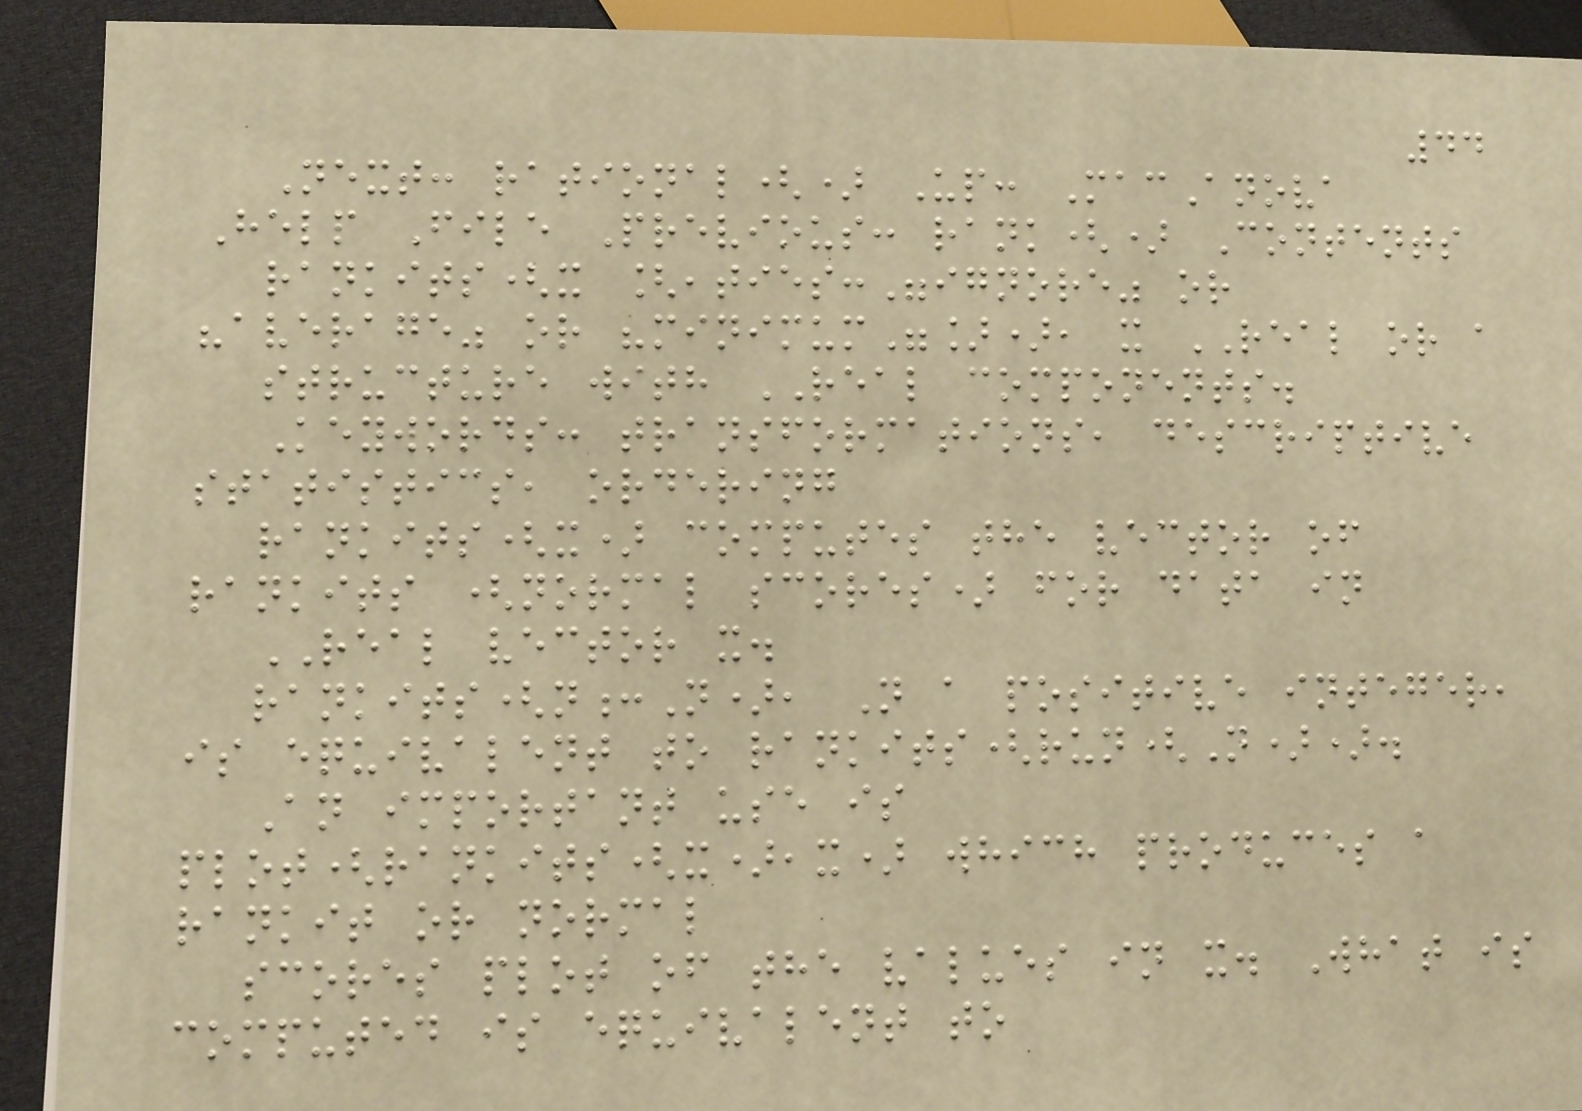44
Next: rational() Up: MacAnova
Help File Previous: rank() Contents
rankits(x [,ties:"ignore" or
"average" or "minimum"]), x REAL or a
structure with REAL components.
Keywords: transformations, descriptive
statistics, ordering
rankits(x) computes the vector of
rankits (normal scores) for data in
REAL vector x.
rankits(n:N), N a positive integer,
is equivalent to rankits(run(N)).
An important use is
plot(rankits(x),x) which produces a
rankit or normal
scores plot of the values in x. What is
computed is equivalent to
